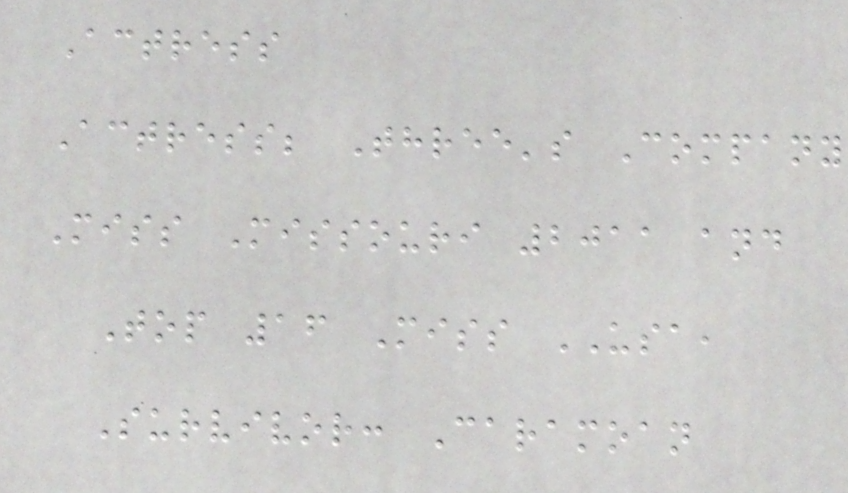Actress
Actress; Three's Company
Miss Missouri 2011 and
Top 16 Miss USA,
Survivor: Caramoan
